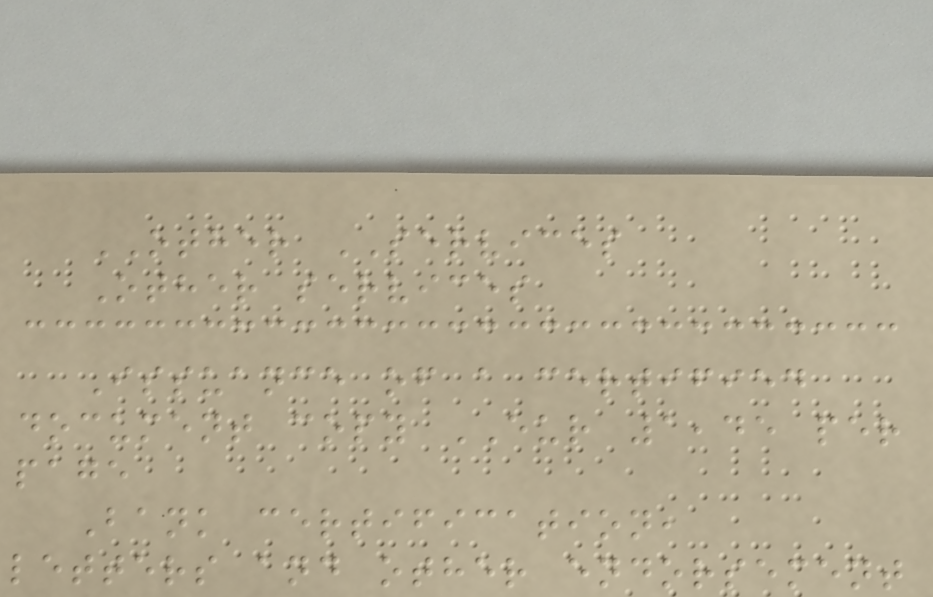OTHER SERVICES
Other services
Issuance of a certified
document copy EUR 1,45 per
page
Bank certification,
letters and other endorsement
